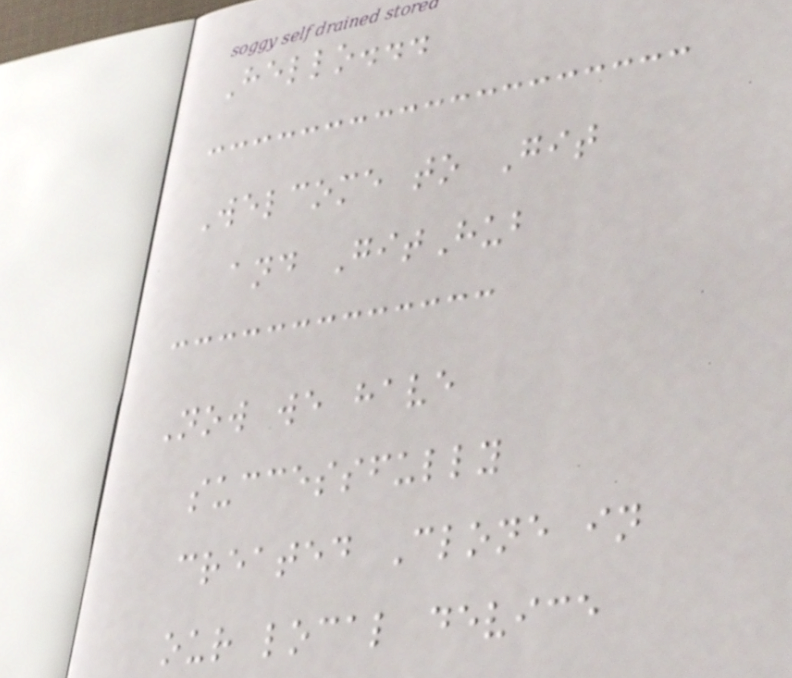Hello...
Welcome to Git
and GitHub
Now we have
successfully
created Clone in
our local device
